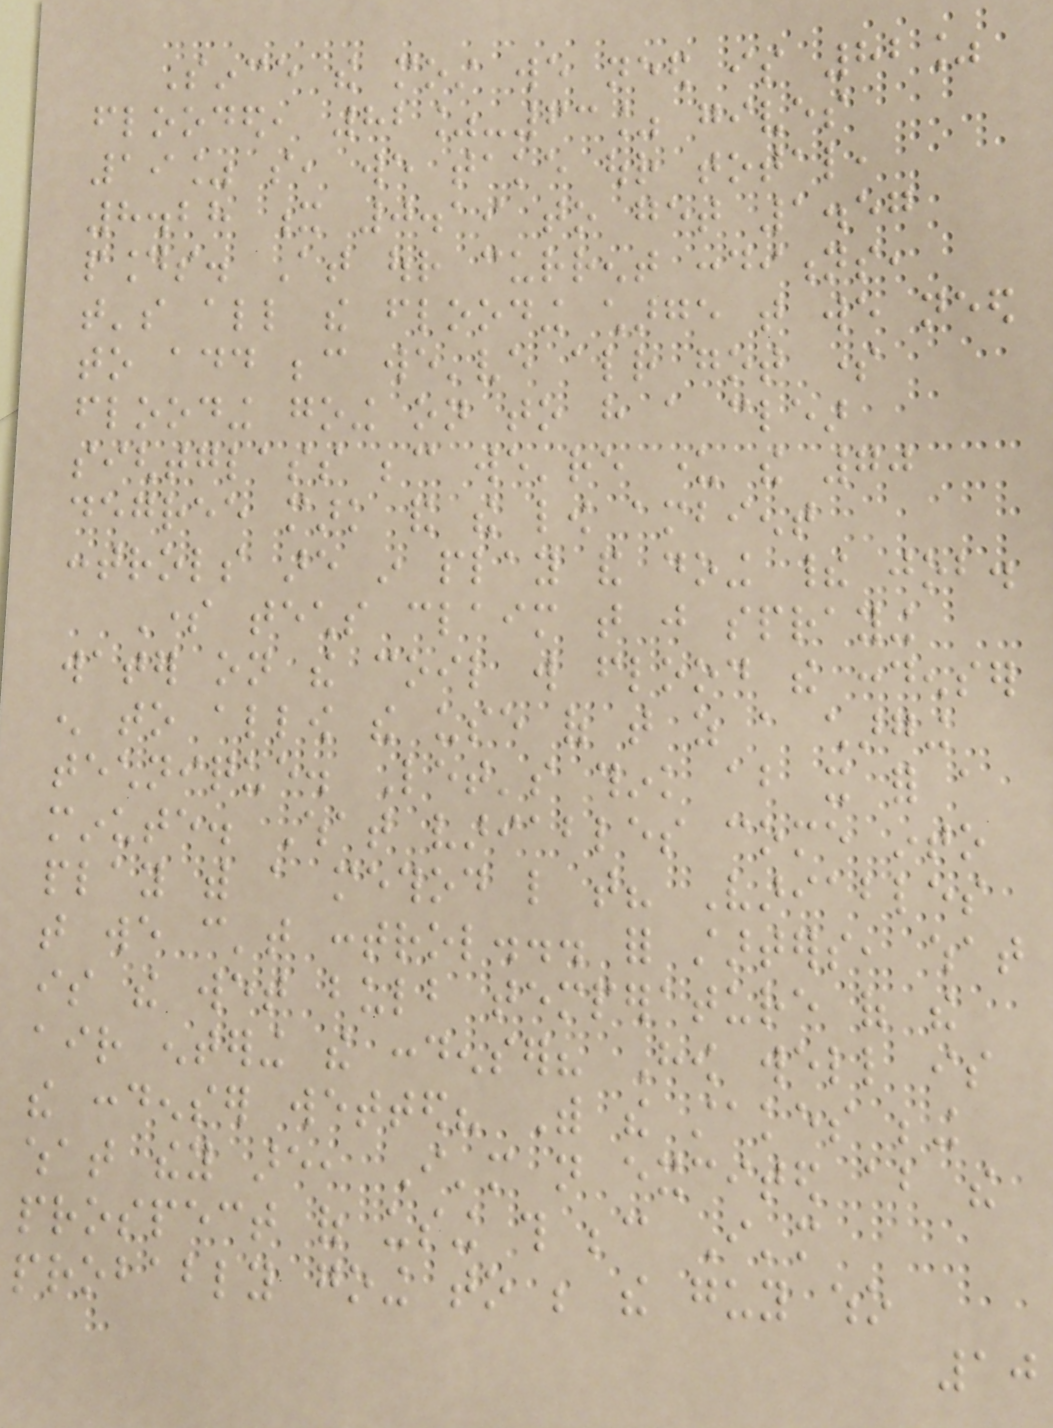Since the most we need is 82%
flooded, 82%-63% gives
19% so, we take our total,
8.28 x 0.19 to get 1.57
pounds. At our current conditions,
that's all the flooding charge that we need
to add because we've already got some
flooding going on to have a clear
sightglass because we're under the 70
degree mark and the low ambient
controls are in play and doing their job.
Some techs claim that just spraying
water on the coil will flood the condenser
enough to allow the use of that as a charging
technique. Let's think about it for a
minute. What variables come into
play with a method like that? Variables
that we can't control... for starters, what
is the wet bulb temperature of the
air entering the condenser? How well is
the condenser wetted? With the stakes being
what they are, I'm not excited about the
prospect of using this because I'm
probably going to be the guy who
10
